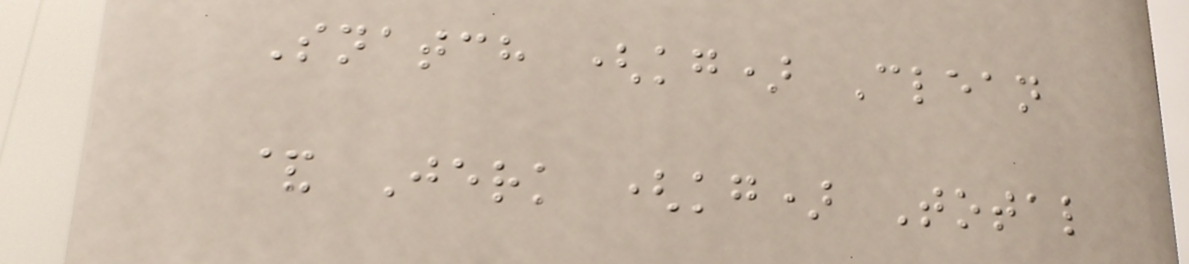Snatch (kg) Clean
& Jerk (kg) Total
